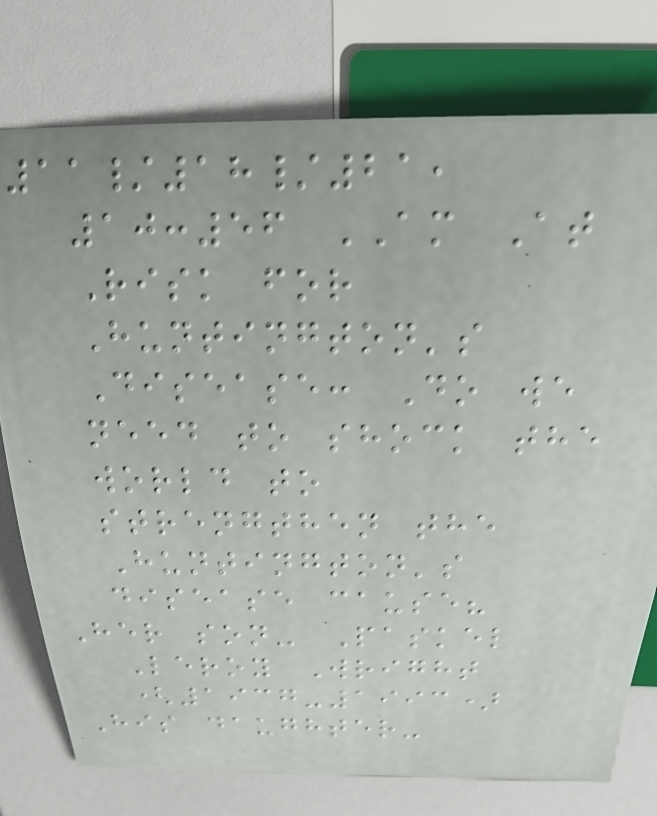11/18/21,
10:56 AM At
Risk for
Huntington's
Disease: Do we
need to shock the
world to
strengthen the
Huntington's
disease cause?
Her son- Paskel
Leroy Wright
(1937-1993)
His daughter-
